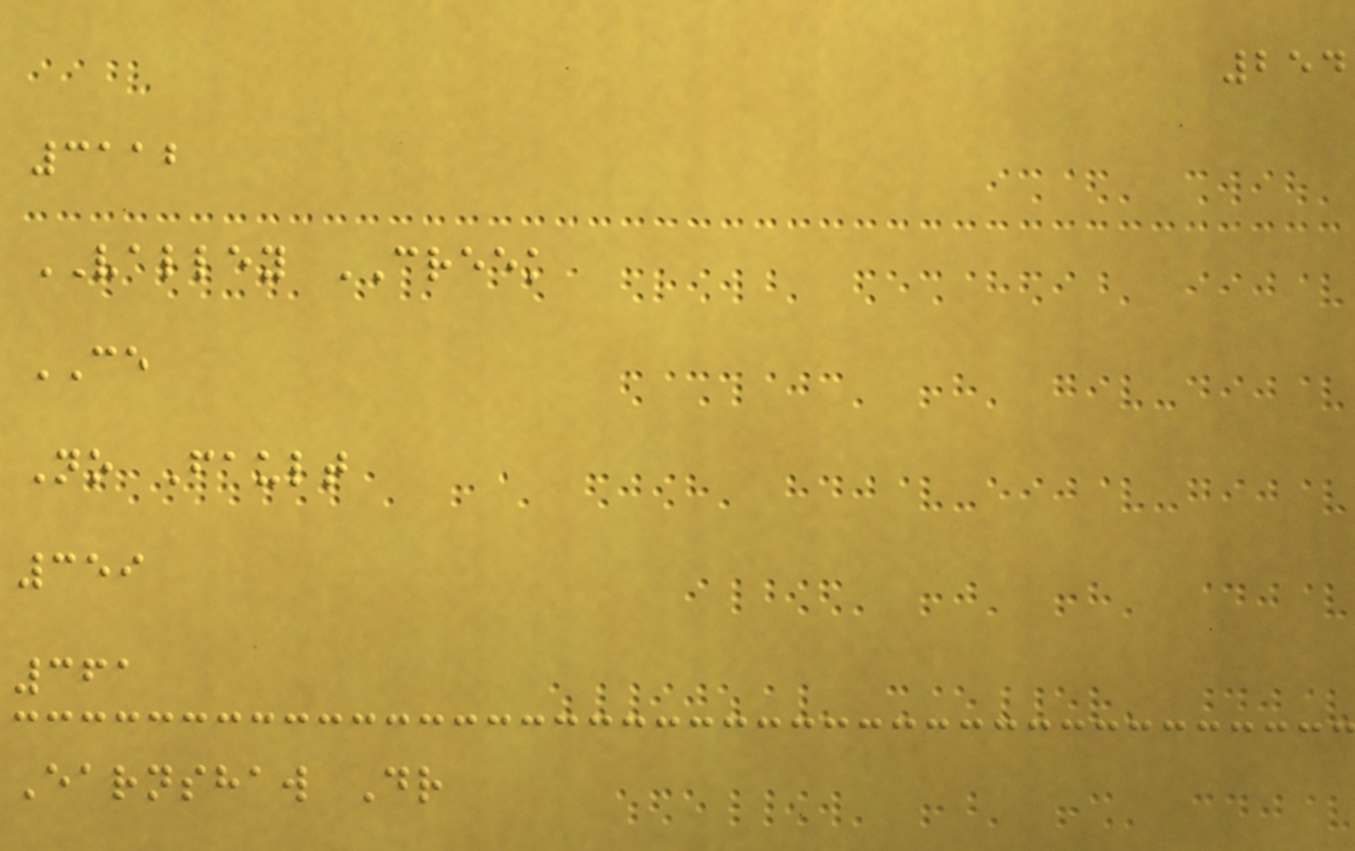254
3112
VALLEY CREEK
CE
No Fault
359
361
Earnshaw Dr
